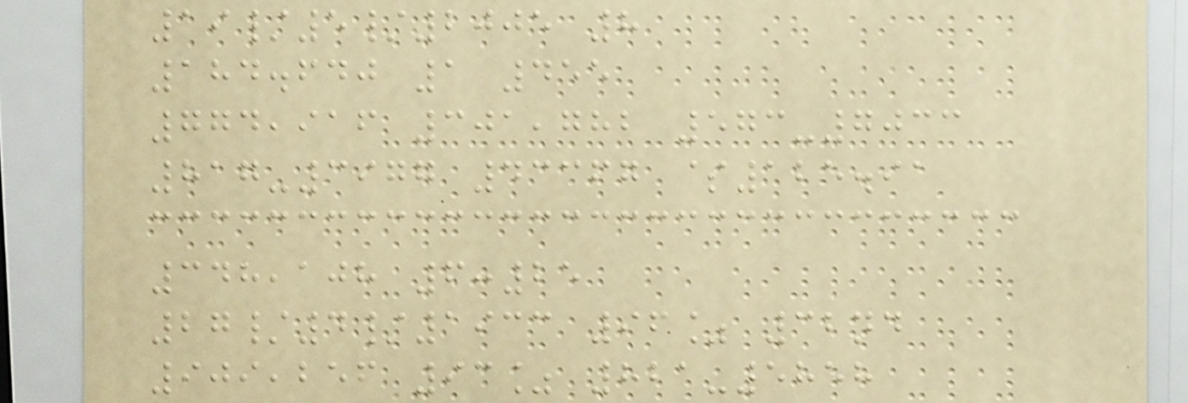19/5/2005 8
184.640 1 455
774,916 301,782 573-7033
817-3977 43367 $125.91
348,108 6:25
27/4/1933 96% 32nd
909,256 93% 821-5858
